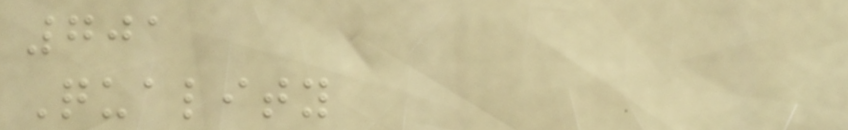701
Quality
